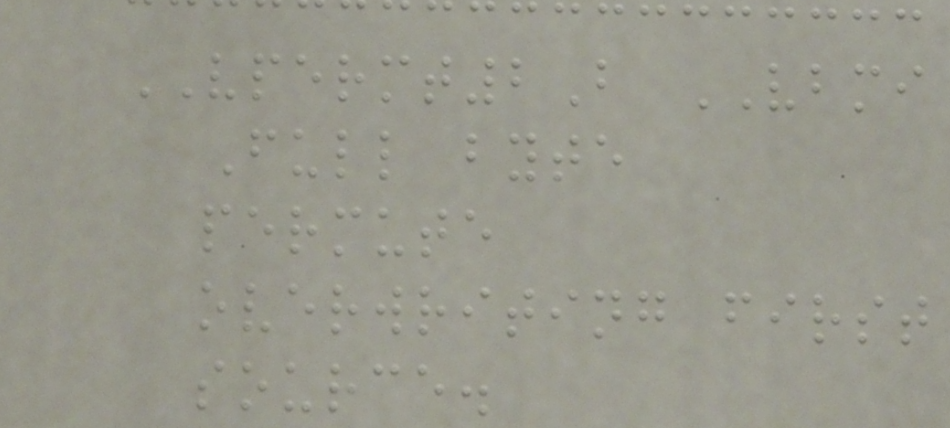VPERMT2B VBMI
Full byte
permute
overwriting first
source.
